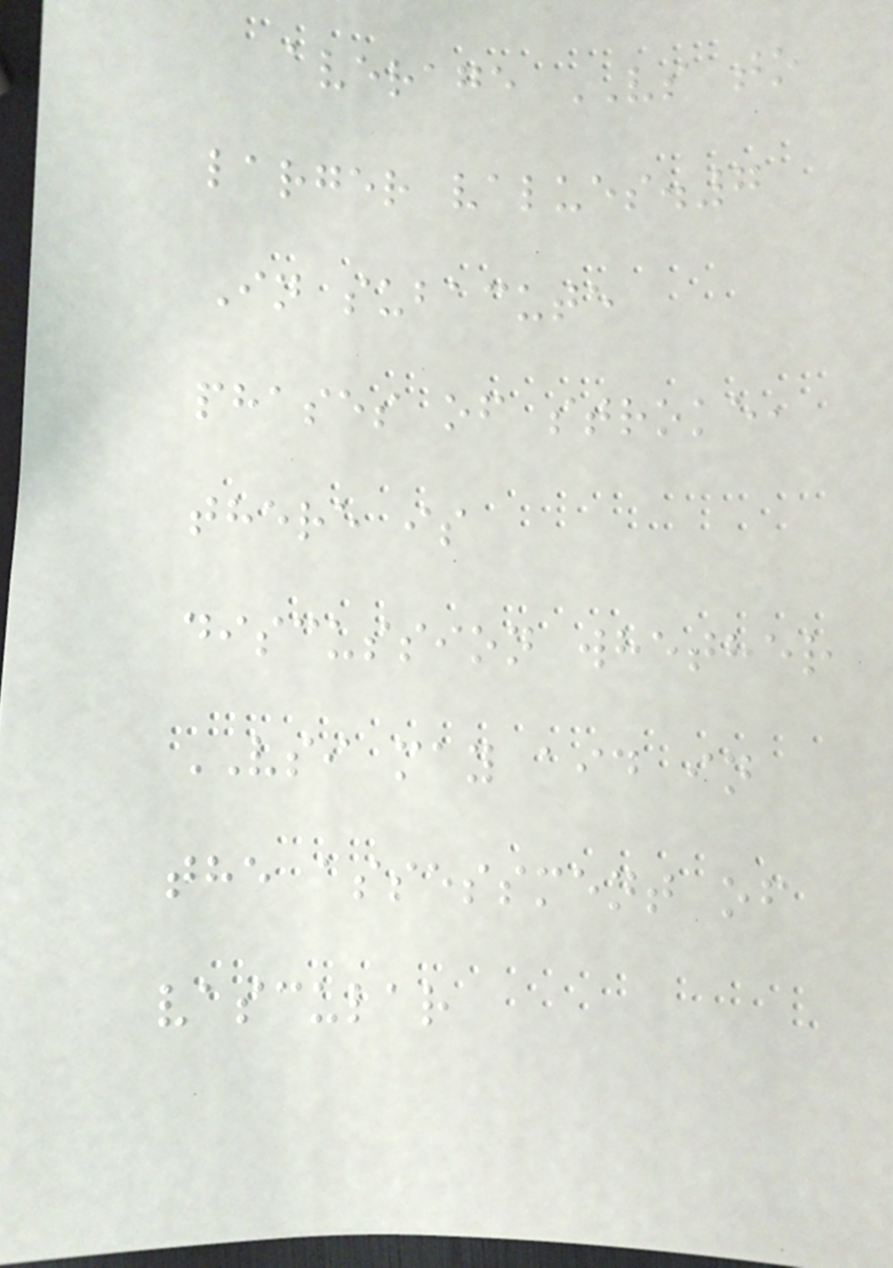average VS to
larger values.7
In subacute
phases of stroke,
there is
discussion whether
VSI may aid in
the assessment of
vascular
